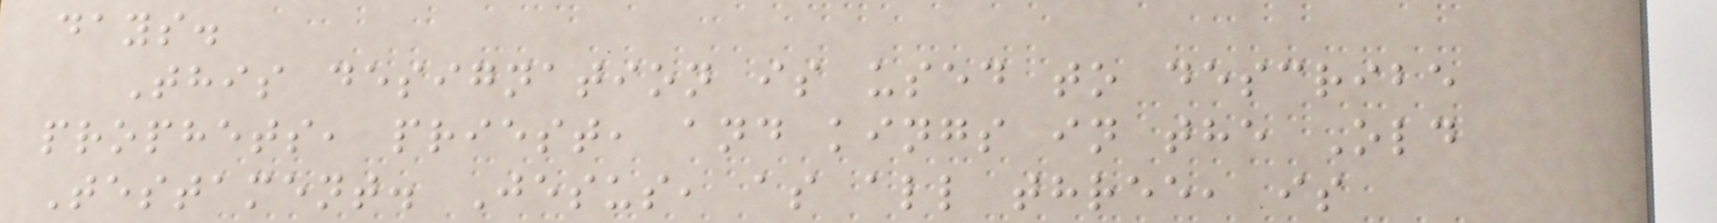days.
This designation is used to describe
prophets, priest, and kings in the Old
Testament. Jesus, as all three, is
